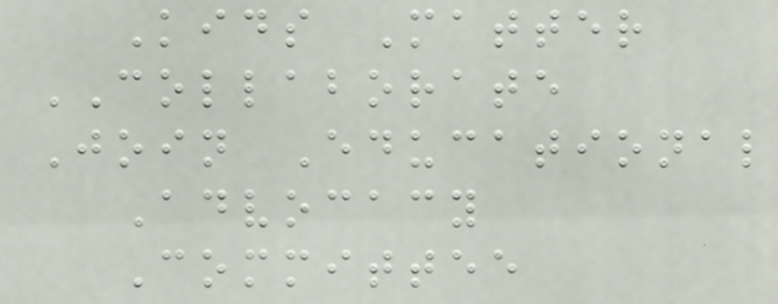Kids Matter
COLLABORATE
Join Educational
Advocacy
Committee
